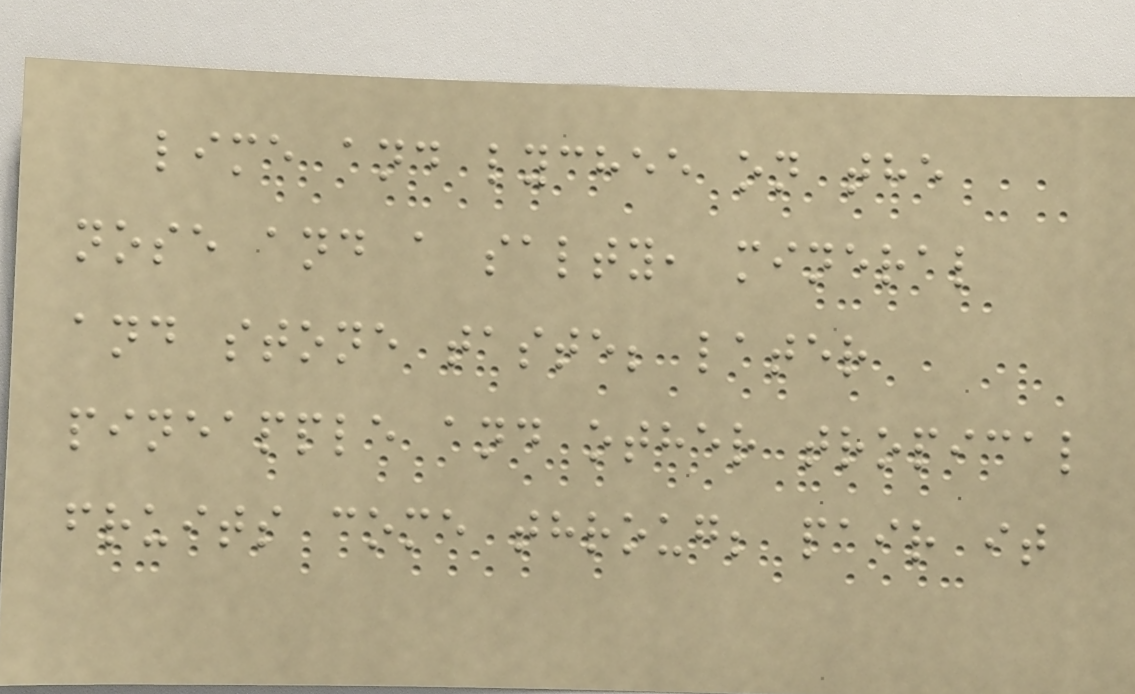lime and lychee on the
nose and a salty, mineral
and stone taste; later
pineapple and other tropical
fruits come throug; pair it
